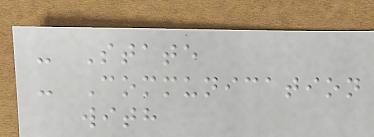- State
- Communication
with
